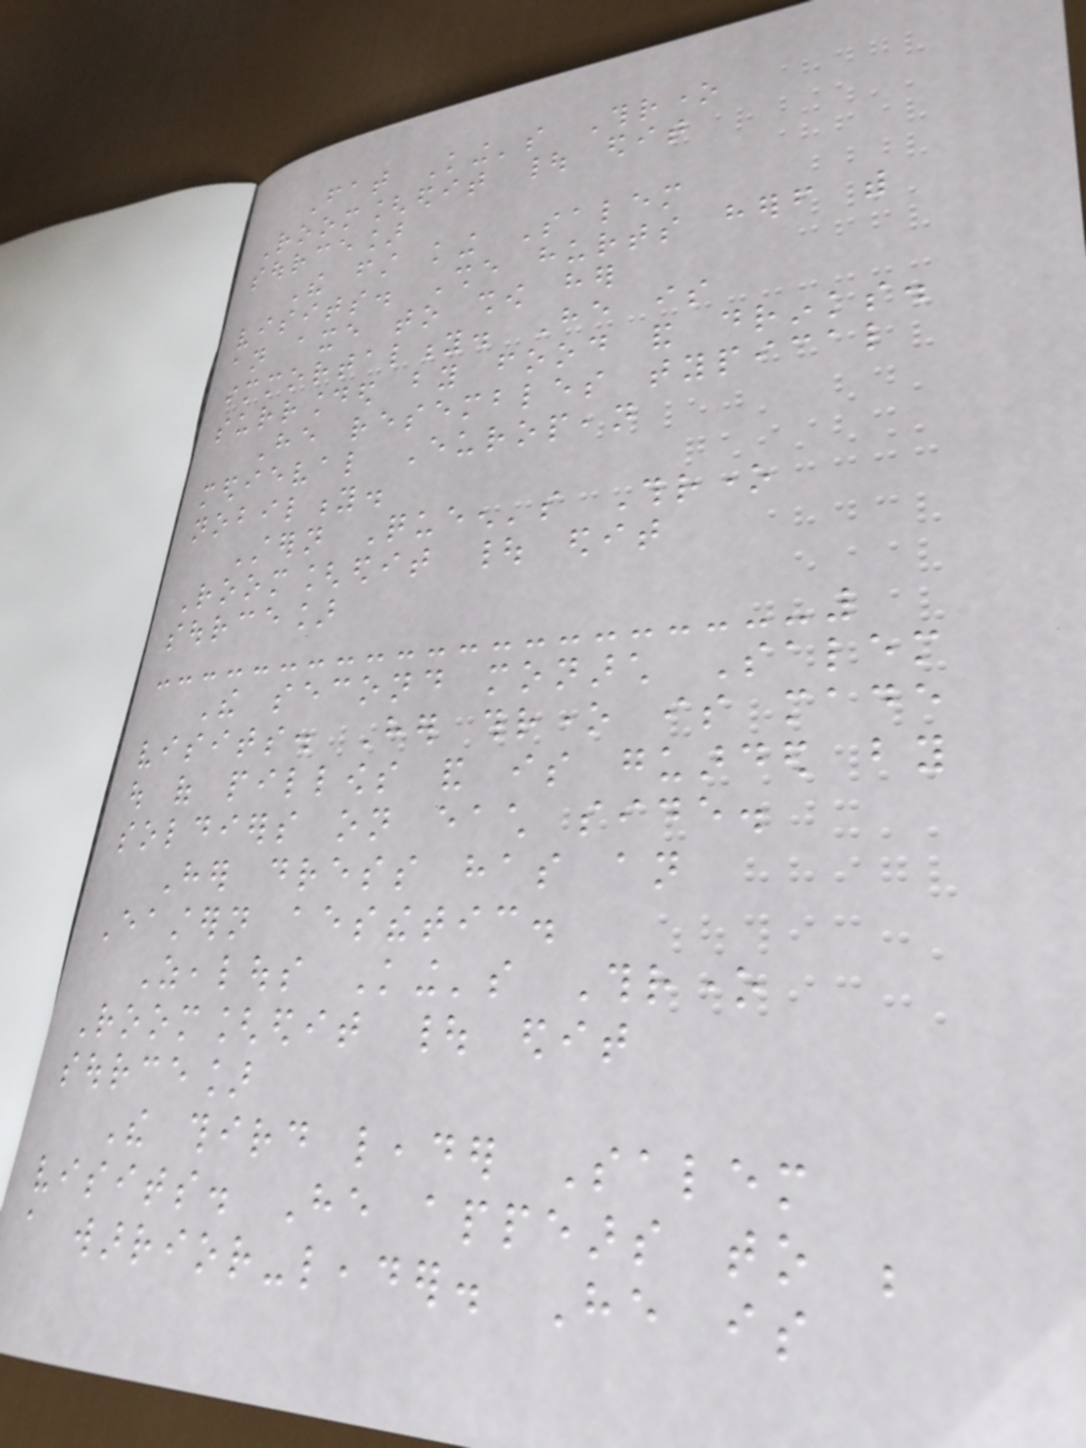Fat King's Throne
Room[edit | edit
source]
The first king Salem
visits. She hurts herself with
an axe to show her
immortality. He is
surrounded by food and drinks.
He resembles typical
medieval European
nobility.
Stern Queen's Throne
Room[edit | edit
source]
The second monarch Salem
visits. Her throne is made
out of pillows and is guarded by
soldiers on each side.
Her dress has an
Eastern aesthetic.
Zealous King's Throne
Room[edit | edit
source]
The third leader Salem
visits. He appears to be
a warrior-leader. He is
